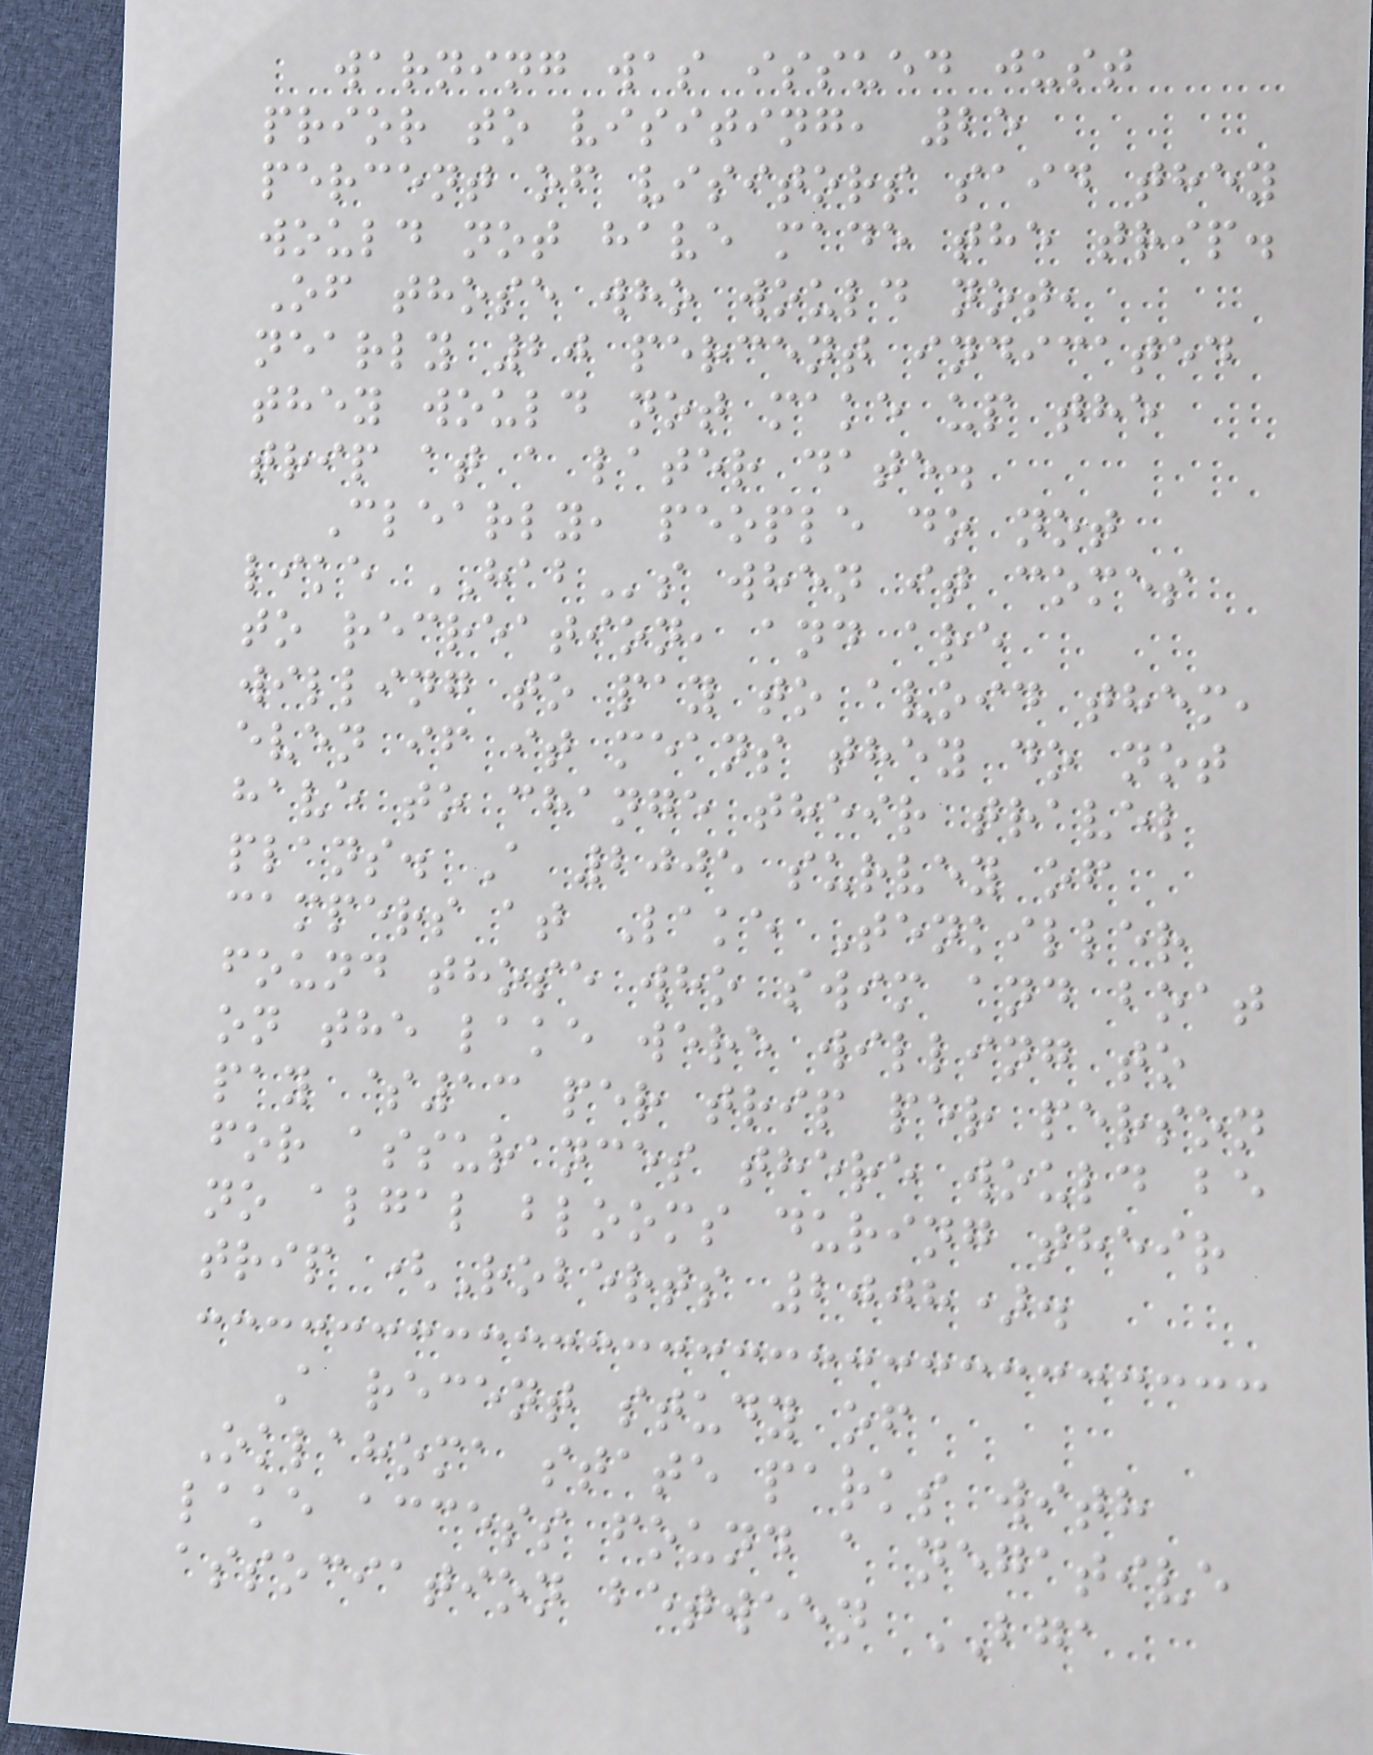warning was issued just
prior to visiting, 25
percent of visitors said they
would not have made the trip.
Of those who would not,
nearly 20 percent indicated
they would not make up the
trip at a later date.
Clearly, people do not
like HABs when it comes
to recreation, and are
willing to pay to avoid them,
even if it means they do not
have to change their travel
plans. A 2005 survey of
campers at Lake Tenkiller
found those who swim and boat
on the lake were willing to
pay $13 per trip per person
for assurances there would be
no algal blooms during their
trip (Roberts 2008).
A recent study of
Oklahoma state parks with
lake access found a negative
association between BGA
